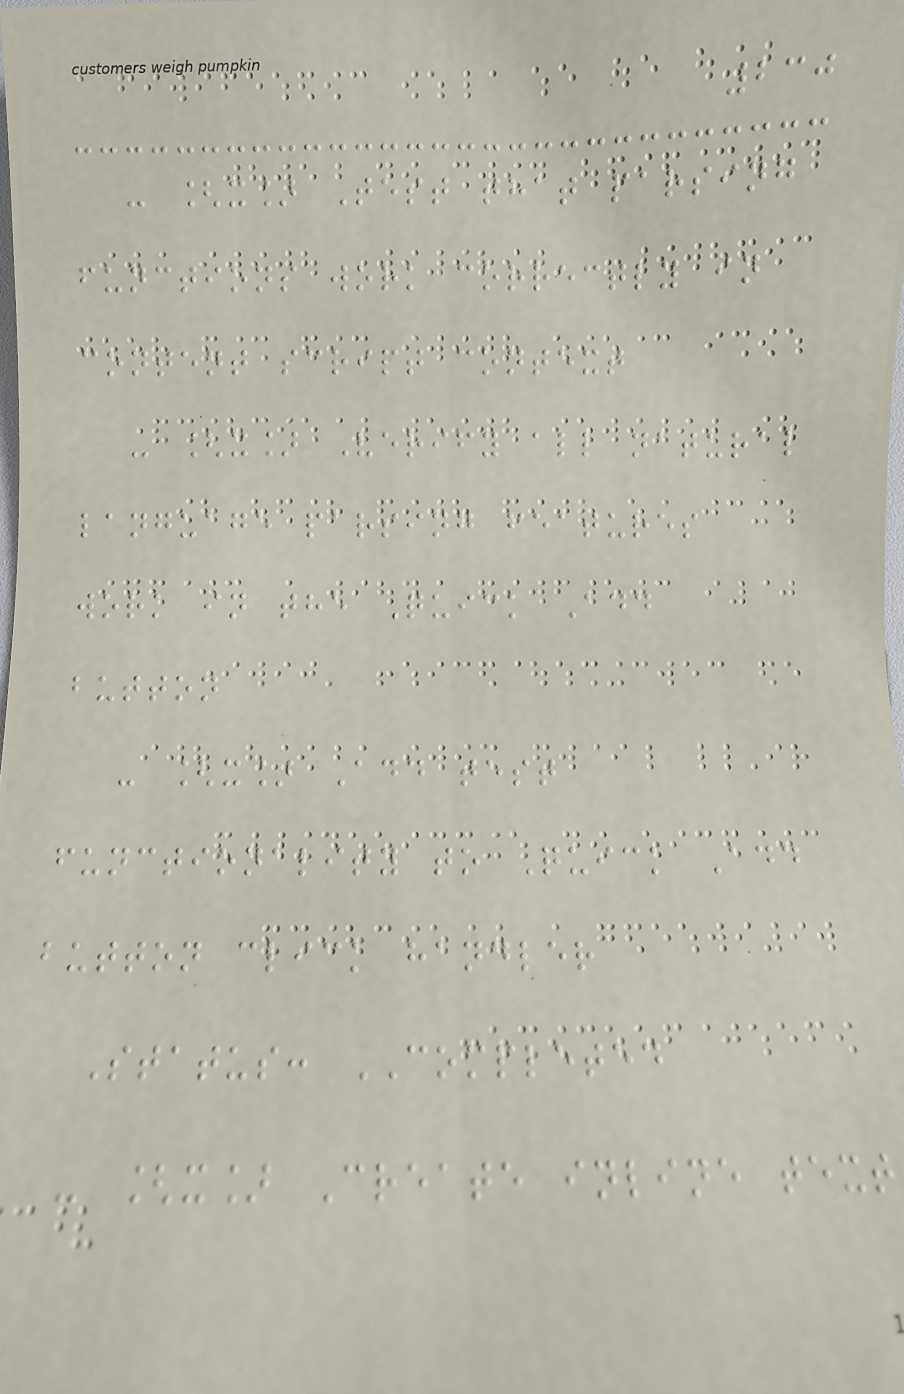230
- [x] Test that parsing
functions work correctly in
content script context
- [x] Verify all natural
language parsing features
work in the Quick Add
button
- [x] Add test
functionality to Quick Add
button click handler
Status: COMPLETED
- [x] Create inline text
